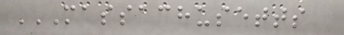MASSACHUSETTS
